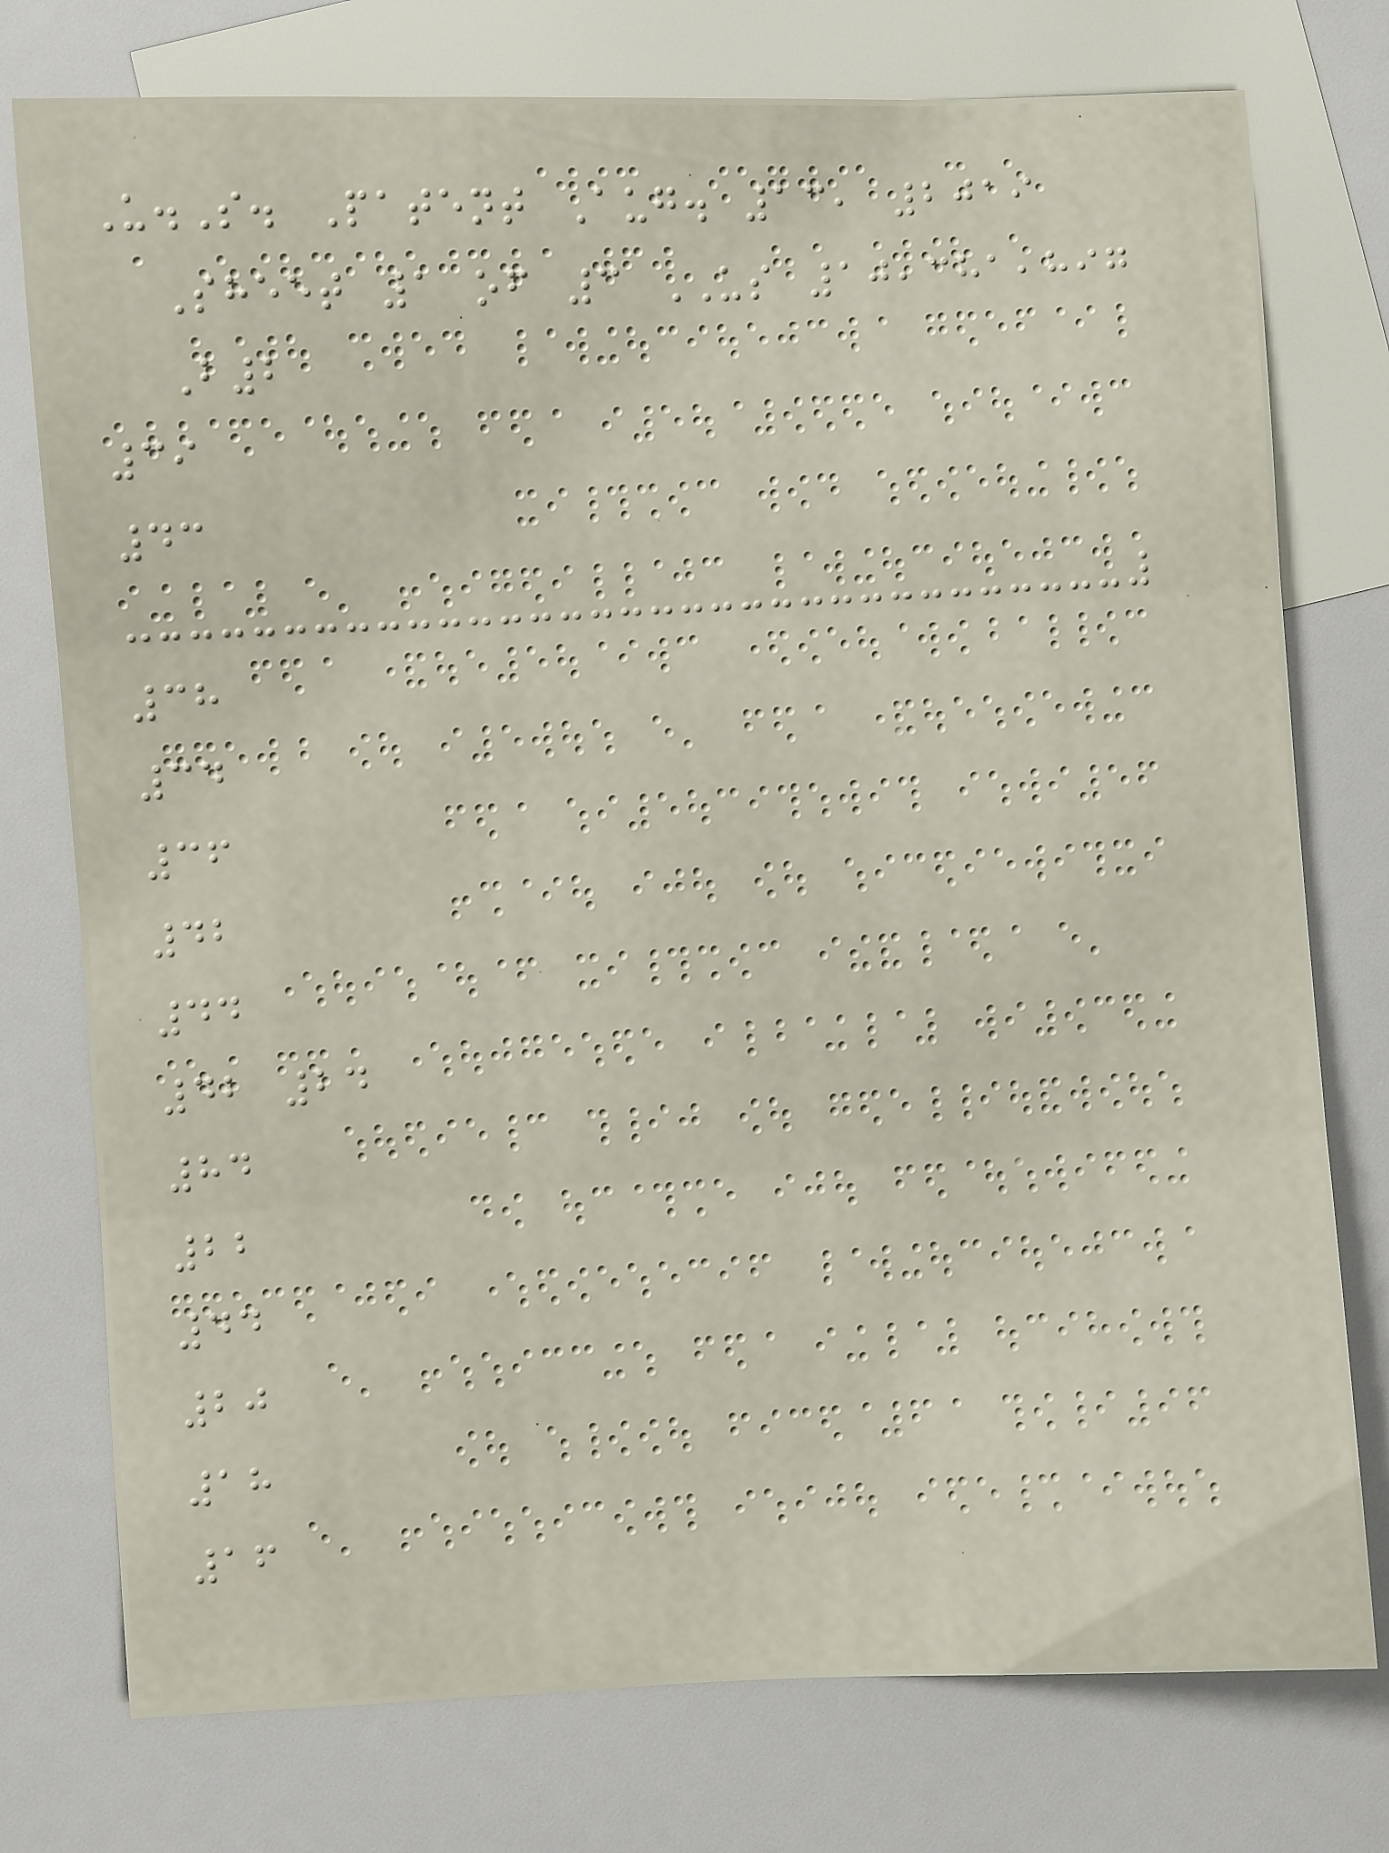U.S. Patent Aug. 13, 2019
Sheet 1 of 3 US 10,381,897
B2
39
43
38
34
36
42
44
42 24
84
22
44
20
18
16
